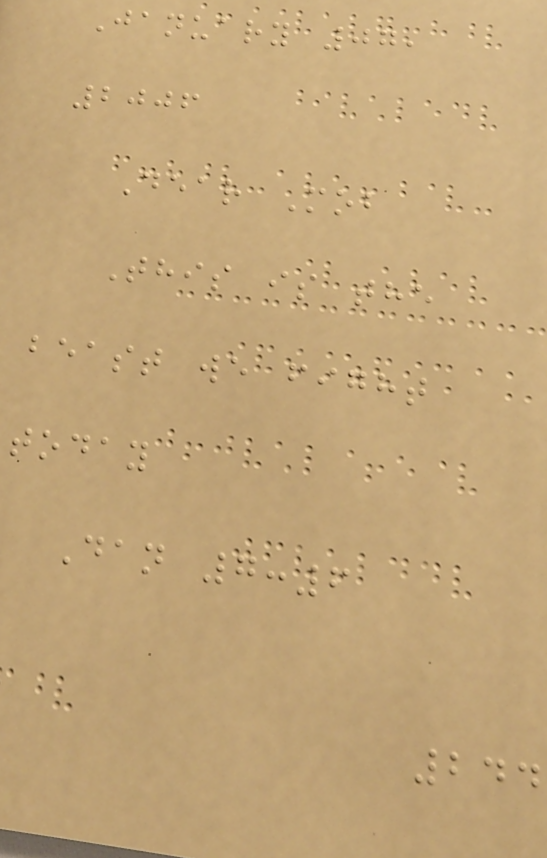January 07,
2006
Dear Mob
This is the
beast we fight
today
Dan 7:6
244
